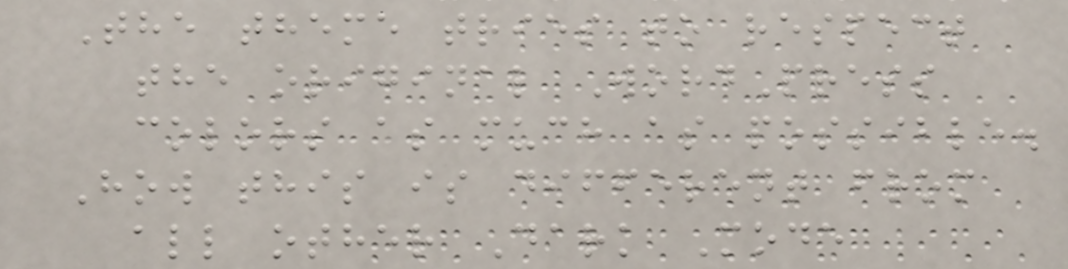The theme tries to respect
the original WordPress
colors as much as possible.
How this is different from
all other Dark Mode
